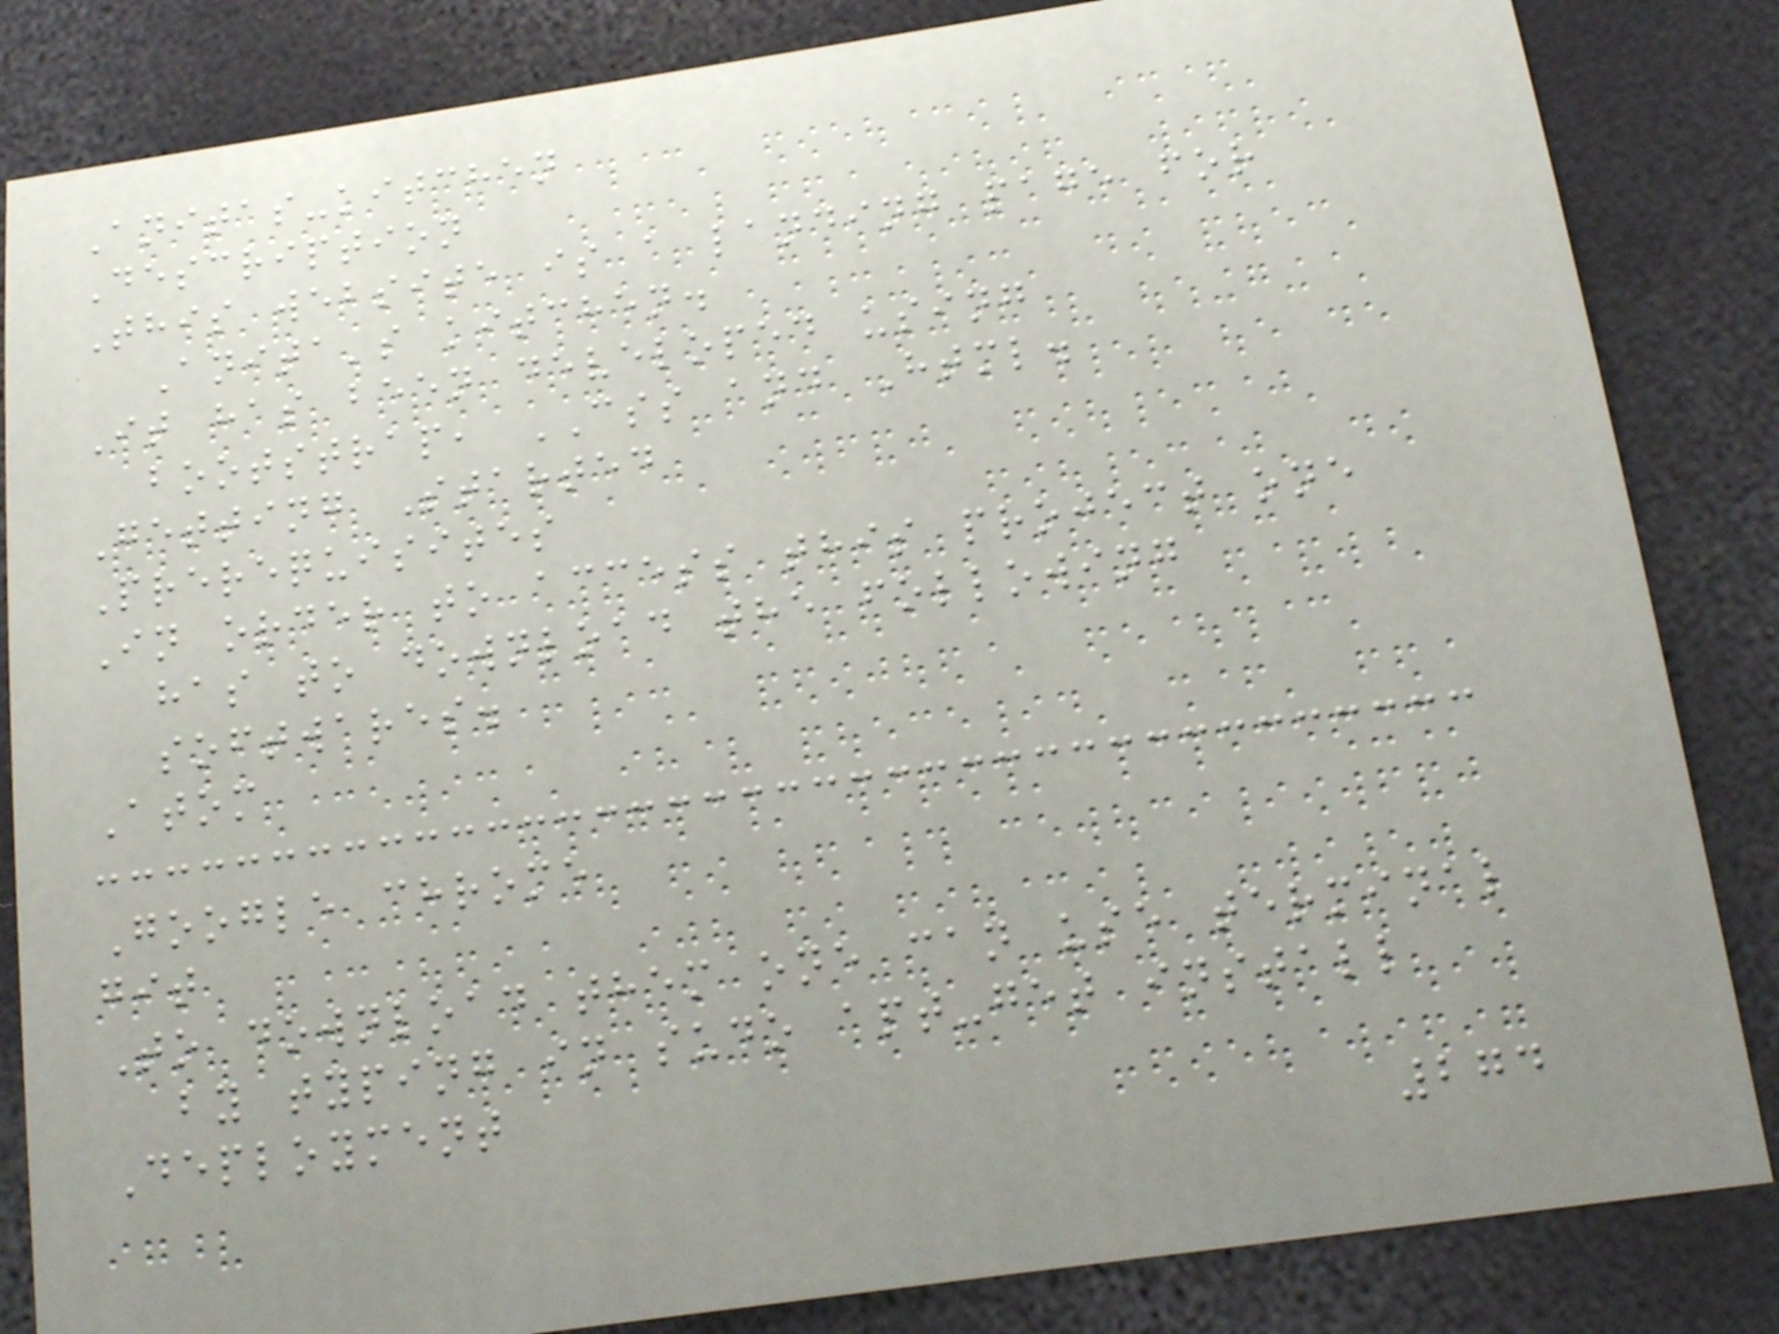Anitas-kitchen
Description
This website is a landing page for
Anita's kitchen.
It has been developed using
bootstrap, CSS and Html.
Getting Started
Prerequisites
In order to access this project one
has to download the following
softwares.
Atom
Google chrome
git
To download them one can use terminal
by typing in sudo apt-get install
Deployment
274
